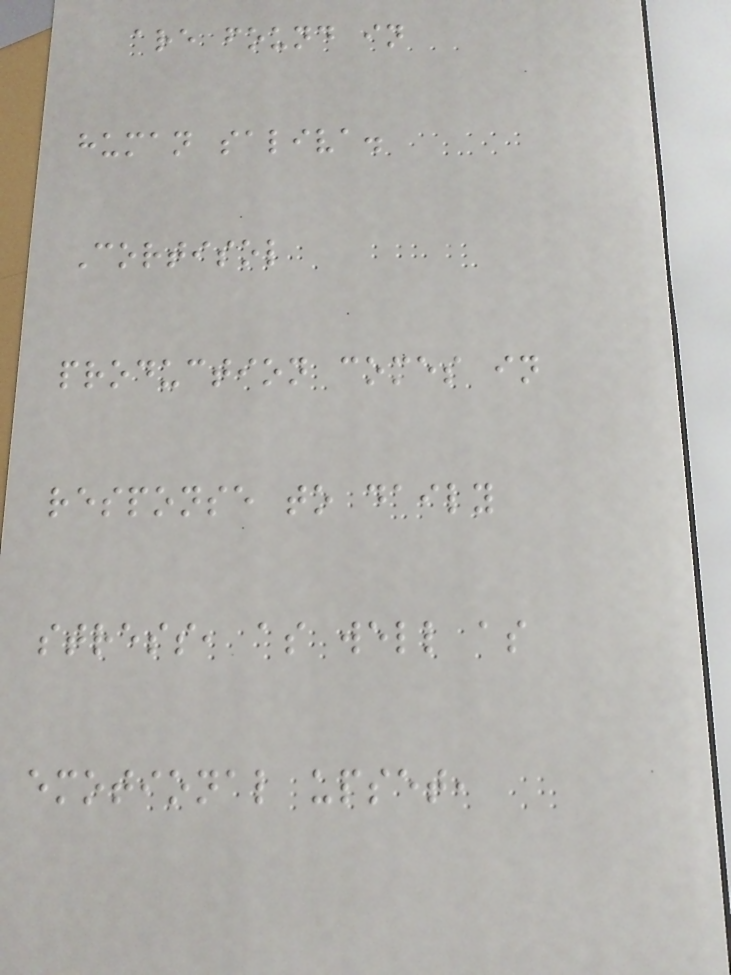are found in
human saliva.
Cortisol
production comes in
response to daily
stress, as well as
emotional upset,
